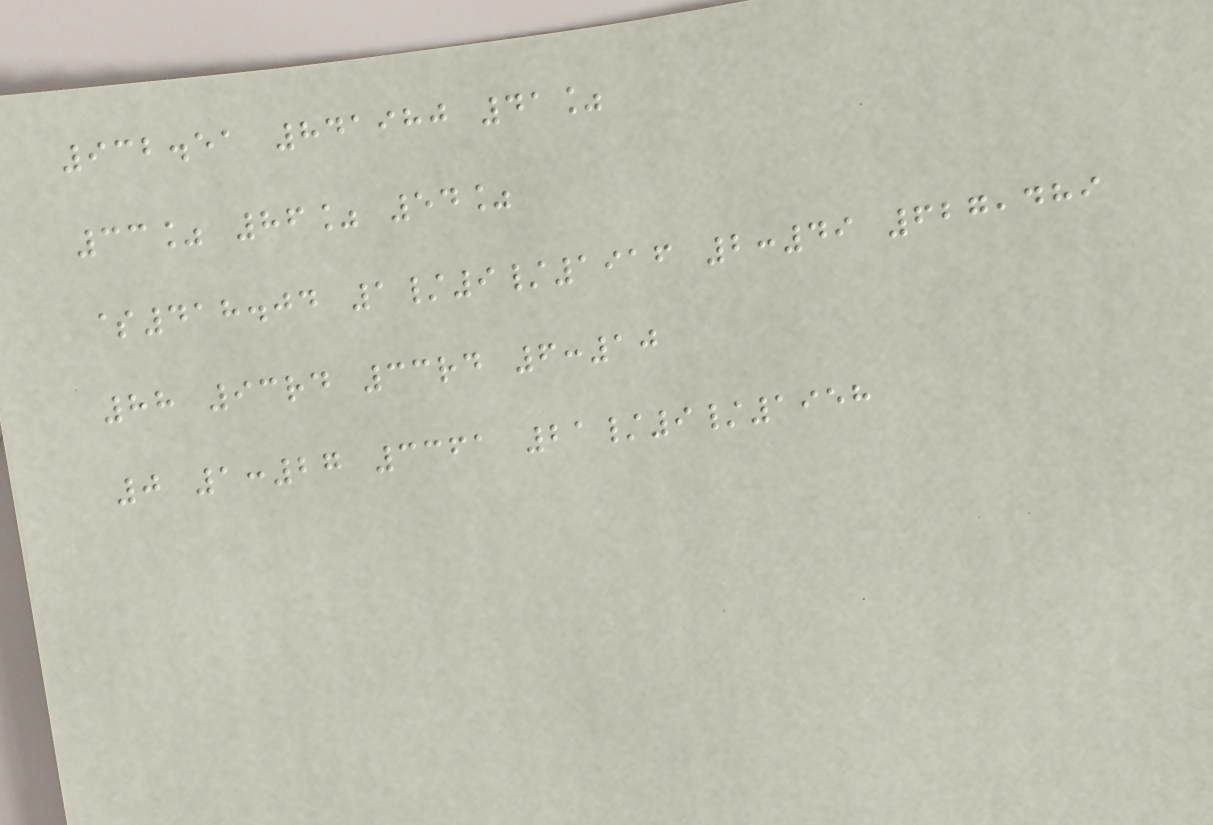932.51 841980 41%
33% 86% 54%
$418.04 1/9/1916 2:49 627,489
88 93rd 33rd 6:10
0 1:27 3361 21/9/1958
